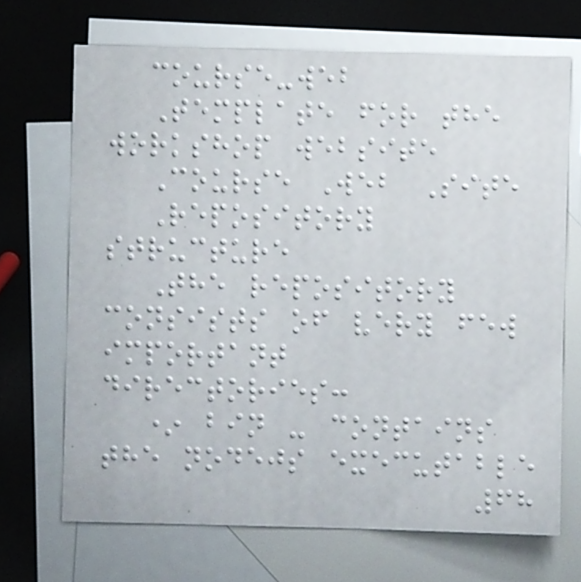course-web
Template for the
workshop website
Course Web Site
Repository
structure
The repository
consists of very few
important
directories:
* bin - contains
the nodejs executable
68
